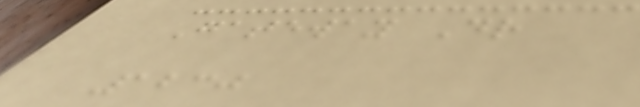Gateway Dr
1230
